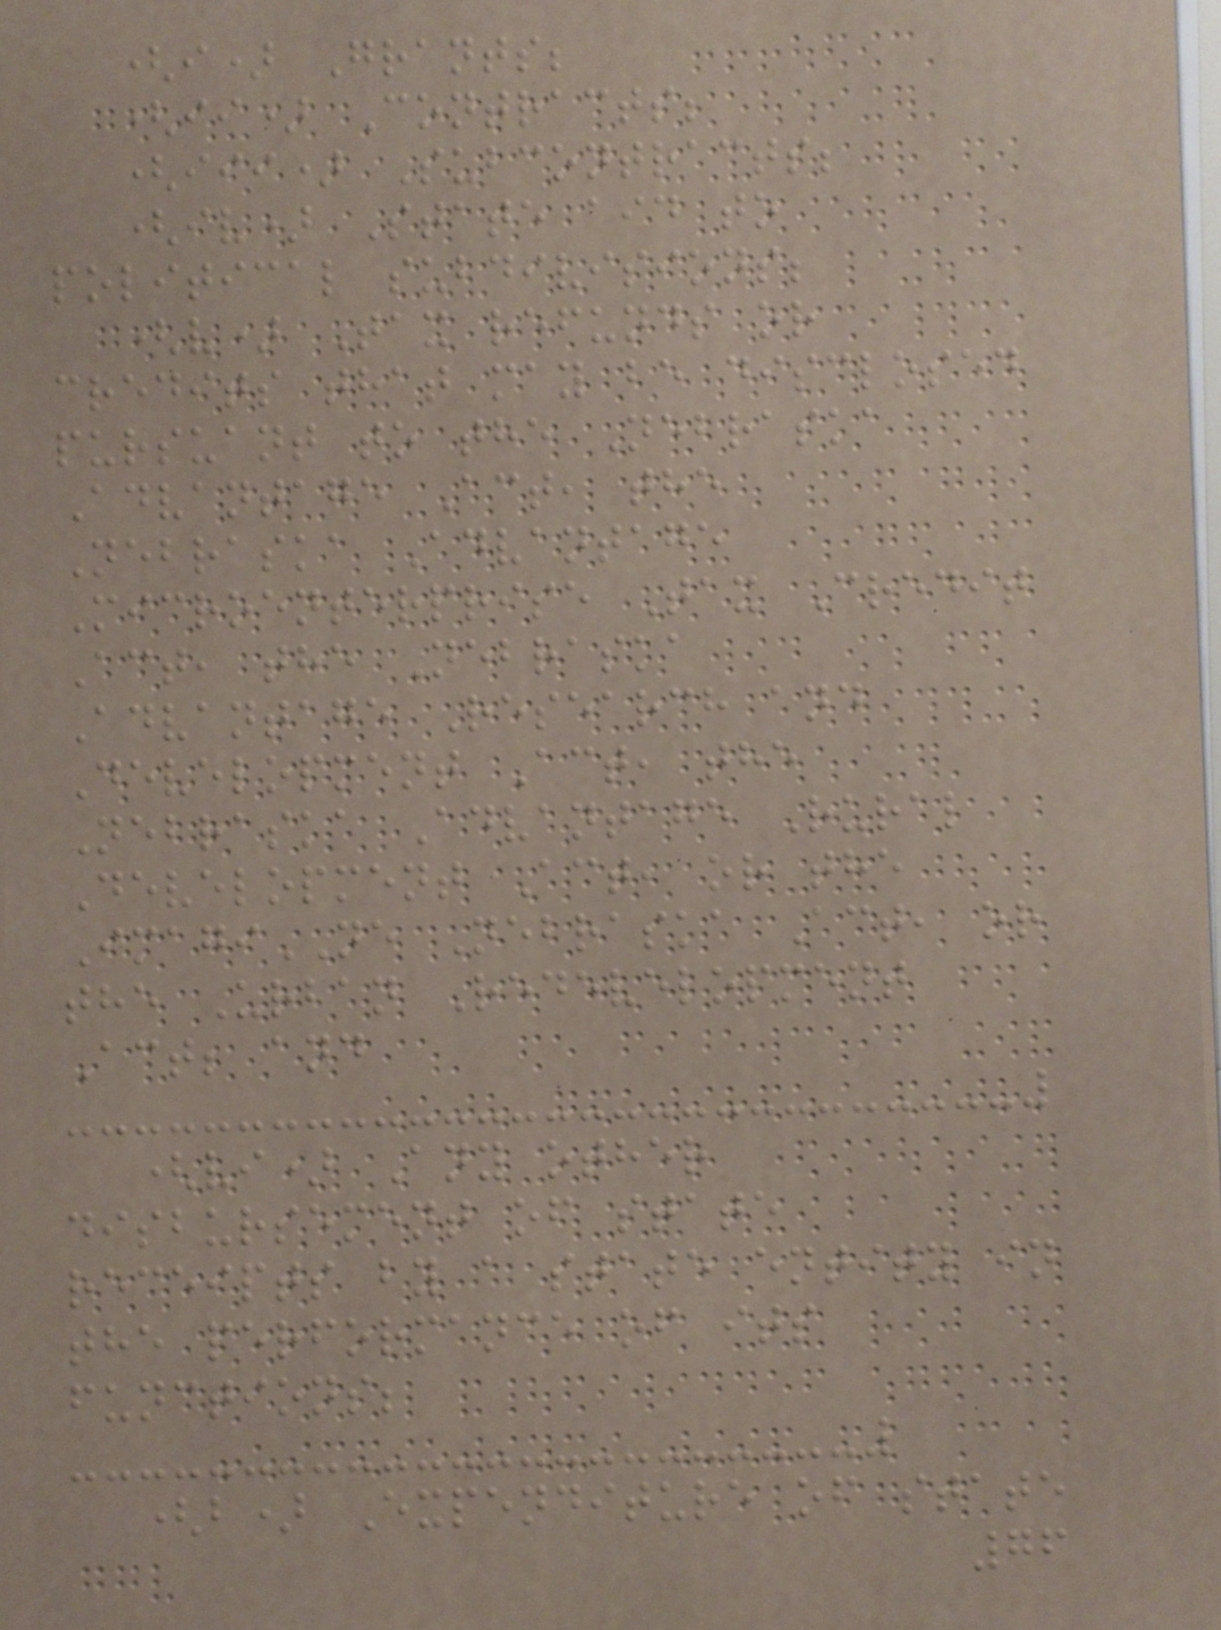(i) Grants;
(ii) Contracts;
(iii) Subcontracts;
(iv) State aid to
political subdivisions;
(v) Tax refunds or
credits that may be disclosed
pursuant to the Nebraska
Advantage Act, the
Nebraska Advantage
Microenterprise Tax Credit
Act, the Nebraska
Advantage Research and
Development Act, the
Nebraska Advantage Rural
Development Act, or the
ImagiNE Nebraska Act, or
the Urban Redevelopment
Act; and
(vi) Any other
disbursement of state
receipts by a state entity in
the performance of its
functions;
(b) Expenditure of state
76
